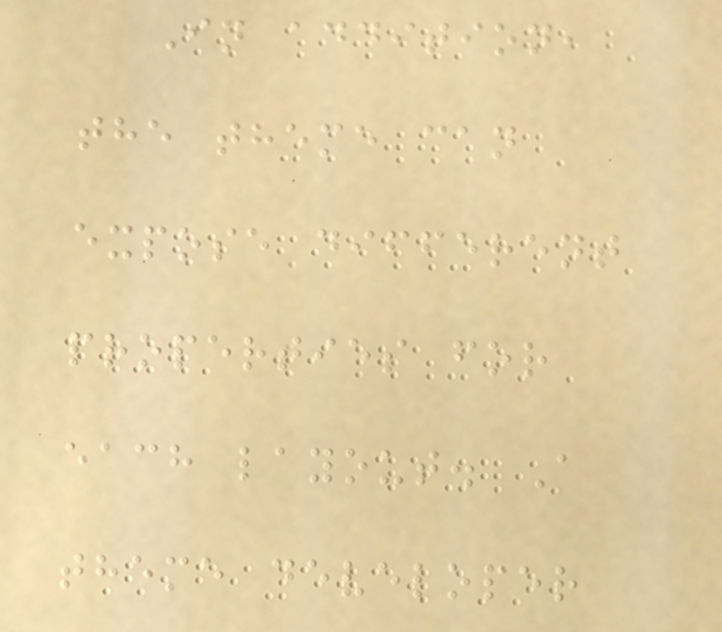In addition,
the theme can
expose different
properties for
each layout. A
theme developer
